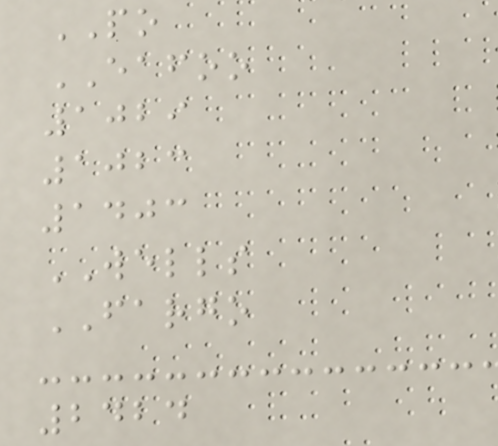PO
EAFOO
1029
1023
1403
WELLS
FARGO
2424
